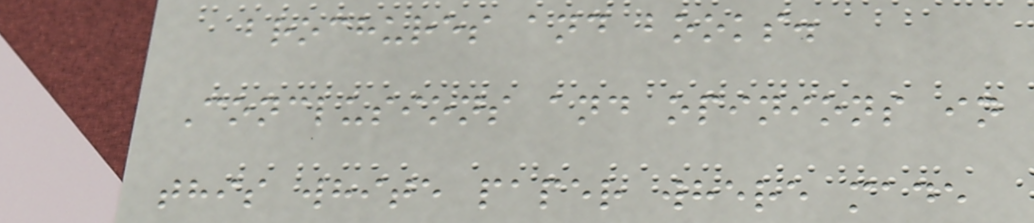brochures and books.
Conclusions and opinions in
this white paper where made
